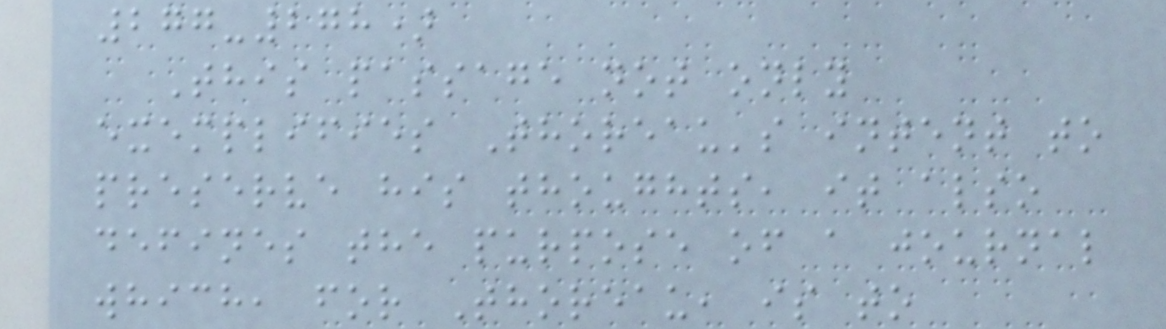277-278)
This passage not only
exemplifies Thoreau's intent to
preserve his thoughts, it also
defines the purpose of a journal
which, for Thoreau, is to
